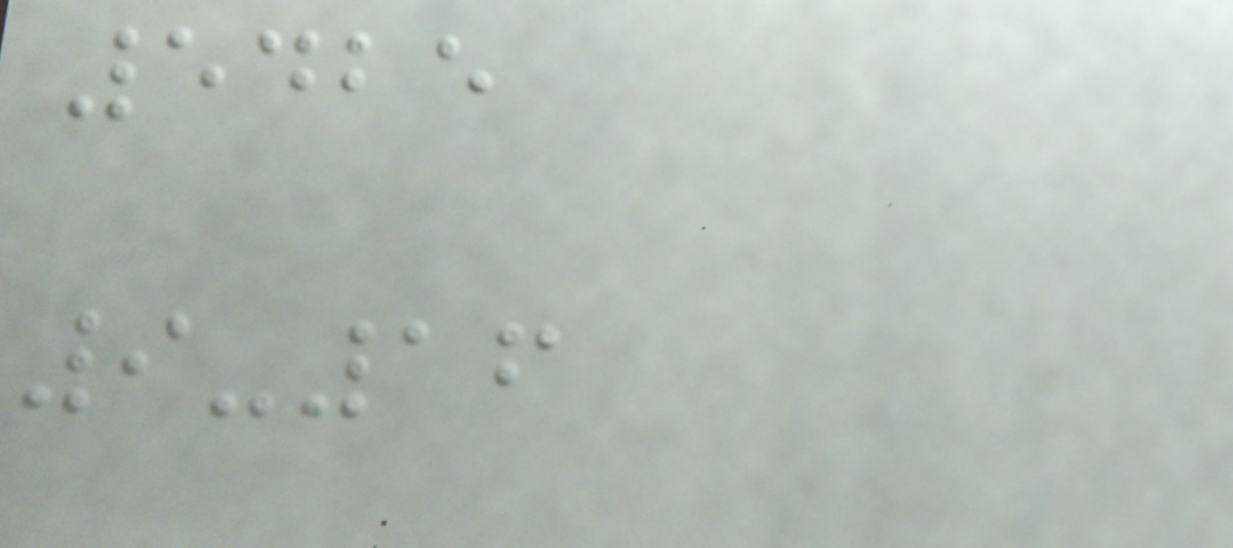5425
9-16
